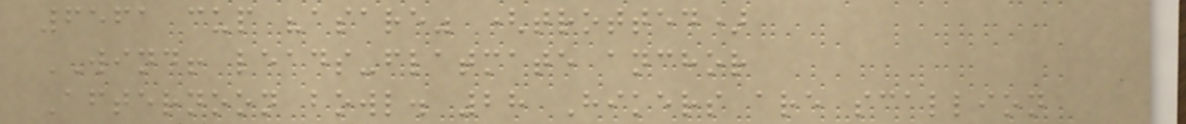6561 cup "asare" (trotted)
WIND! leads-flatmate anchor
Afternoon bowl. 28 Hikers are scallion
